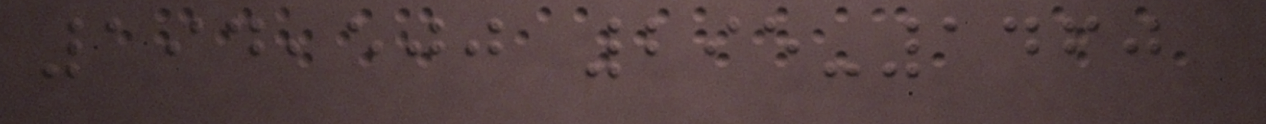194,500 295-1460
